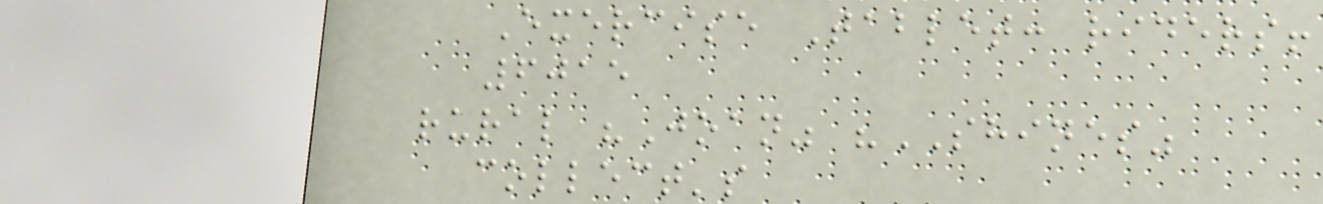Exercise Tablet: riders!
6015
rural "Joan" "SHINES"
collect's
